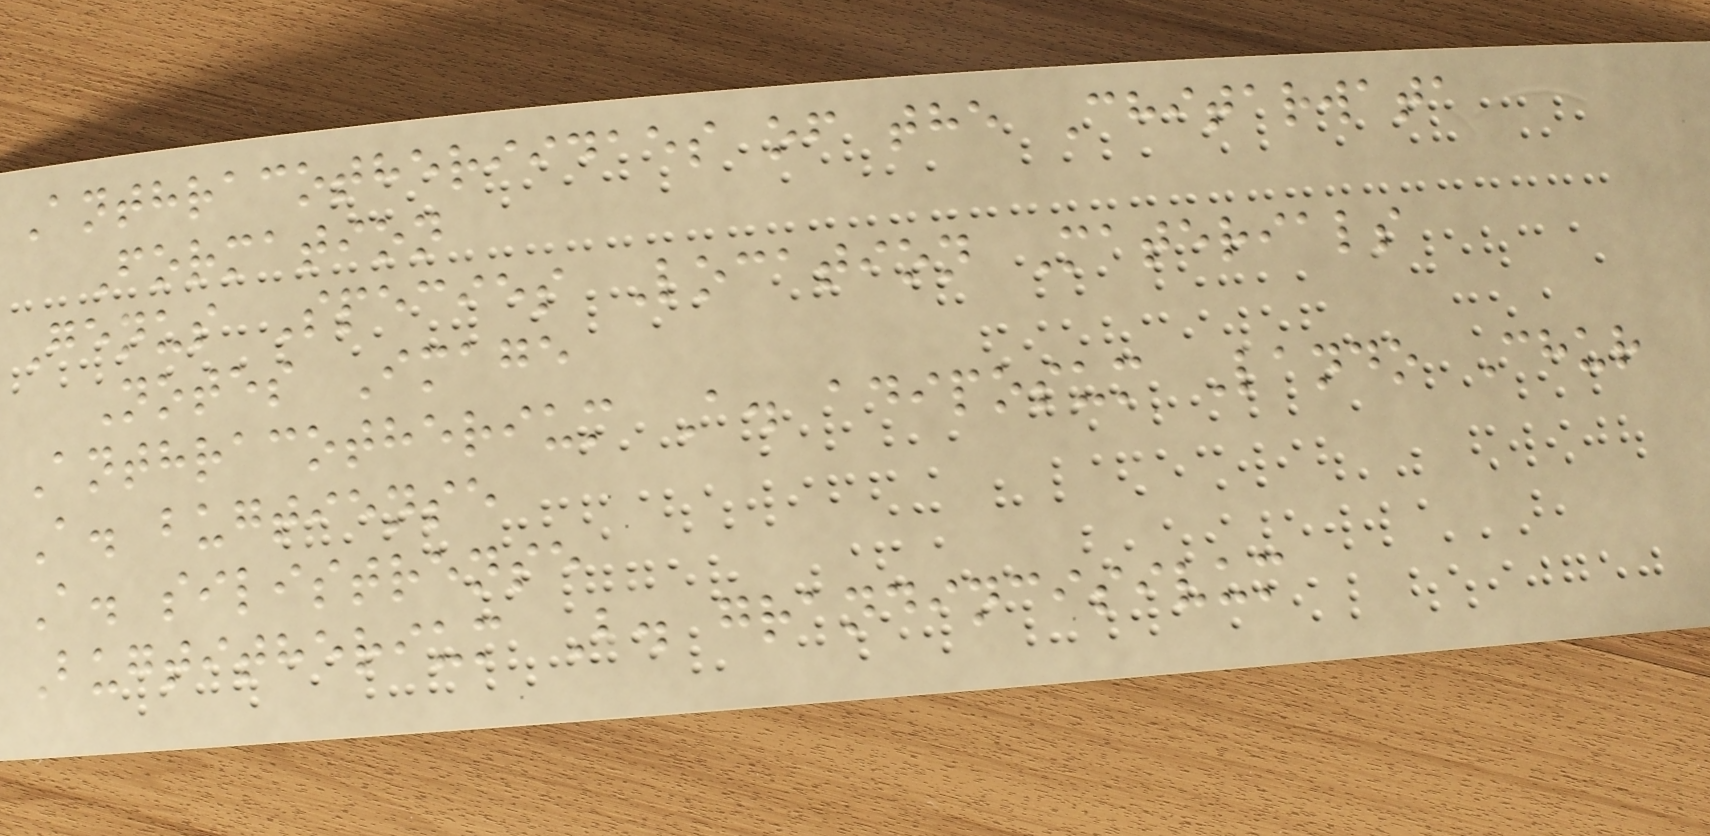Anthracotheriidaes of the Chitarwata
Formation
Genus Species Location Materials
Notes Image
Anthracotherium A. adiposum Lando Chur
A. bugtiense
A. silistrense
Bugtitherium B. grandincisivum
